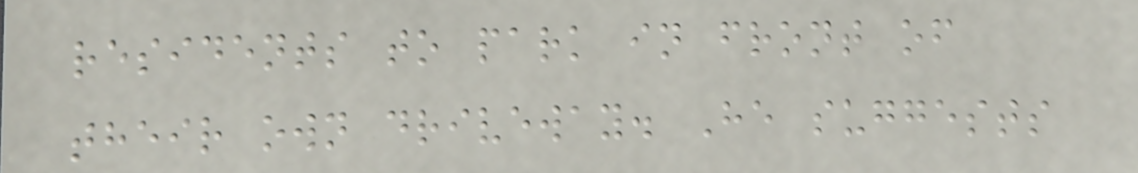residents to park in front of
their own driveway. He suggests
